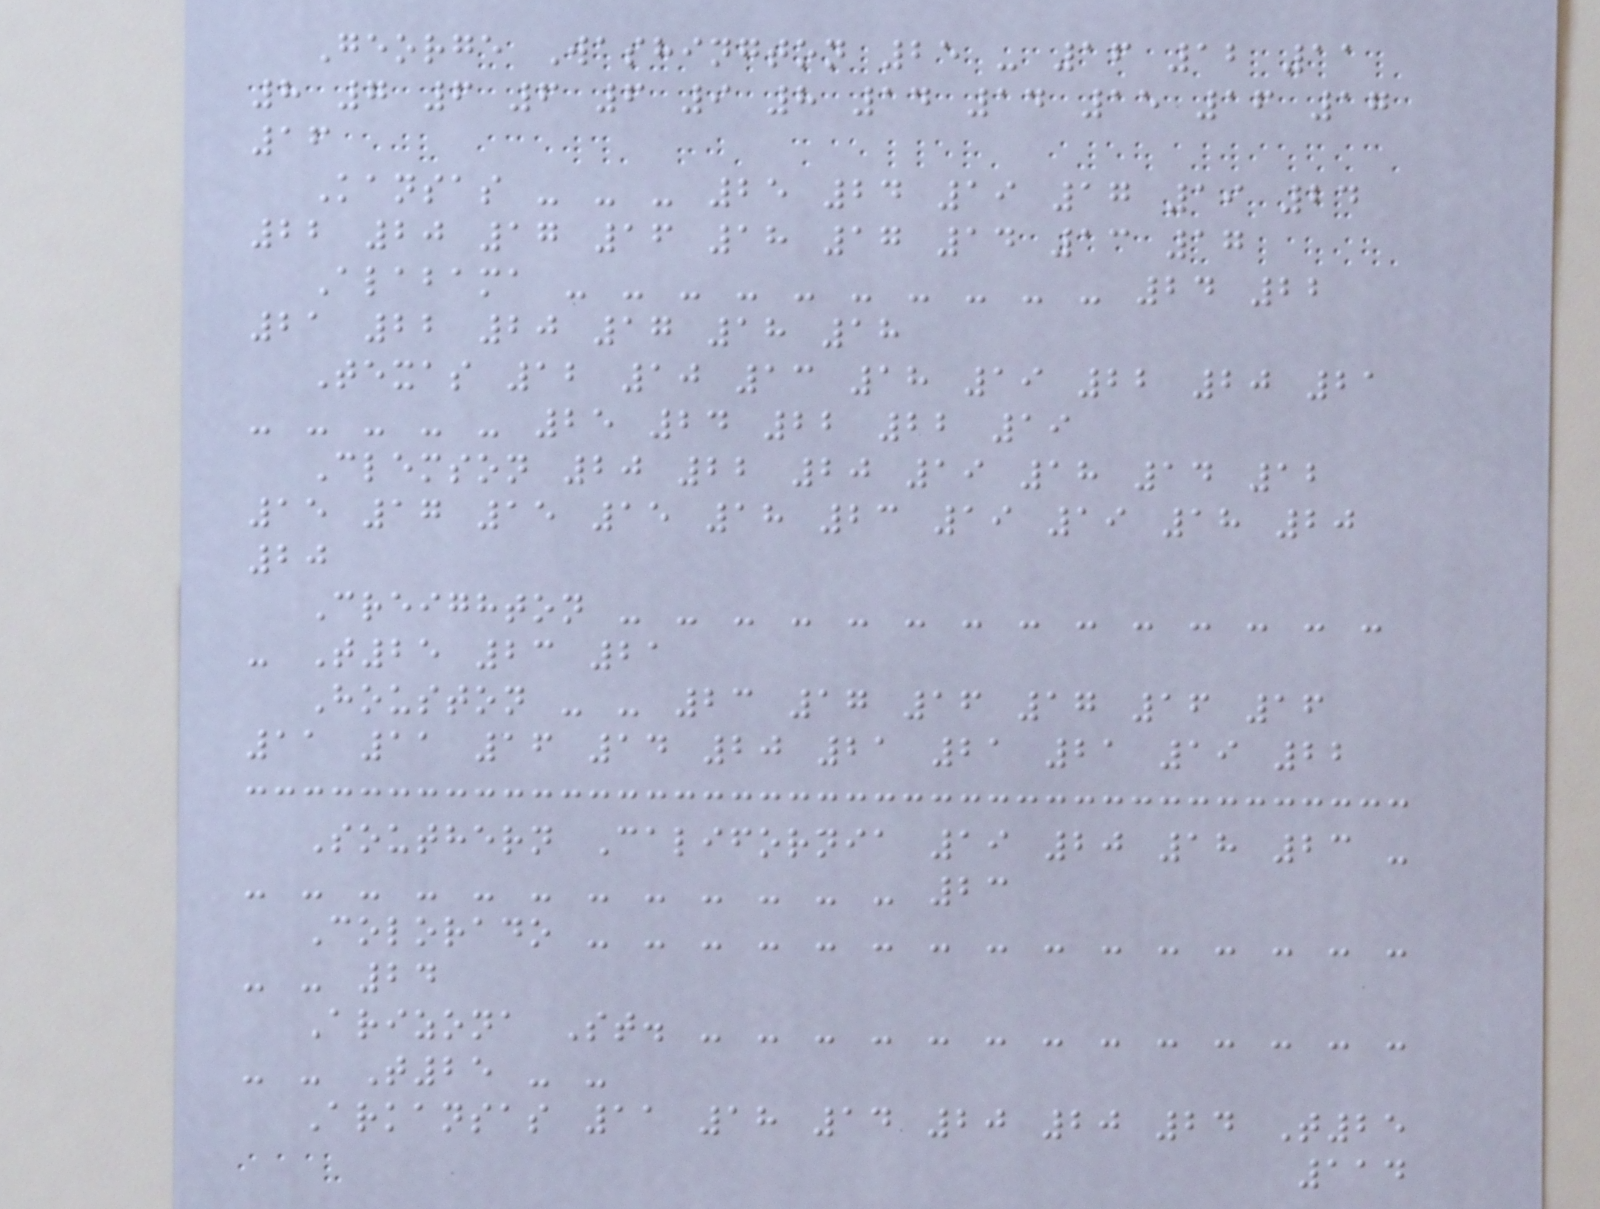George Washington 25 - 16 12 11
8 7 6 6 6 9 8 14 14 15 16 17
16
Kansas - - - 25 24 19 17 19 24
22 20 17 16 18 17 14 13 17
Alabama - - - - - - - - - - 24 22
21 22 20 17 18 18
Texas 12 10 13 18 19 22 20 21
- - - - - 25 24 22 22 19
Clemson 20 22 20 19 18 14 12
15 17 15 15 18 23 19 19 18 20
20
Creighton - - - - - - - - - - - - - -
- T25 23 21
Houston - - 23 17 16 17 16 16
11 11 16 14 20 21 21 21 19 22
Southern California 19 20 18 23 -
- - - - - - - - - - - - 23
Colorado - - - - - - - - - - - - - - -
- - 24
Arizona St. - - - - - - - - - - - - -
- - T25 - -
Arkansas 11 18 14 20 20 24 T25
114
